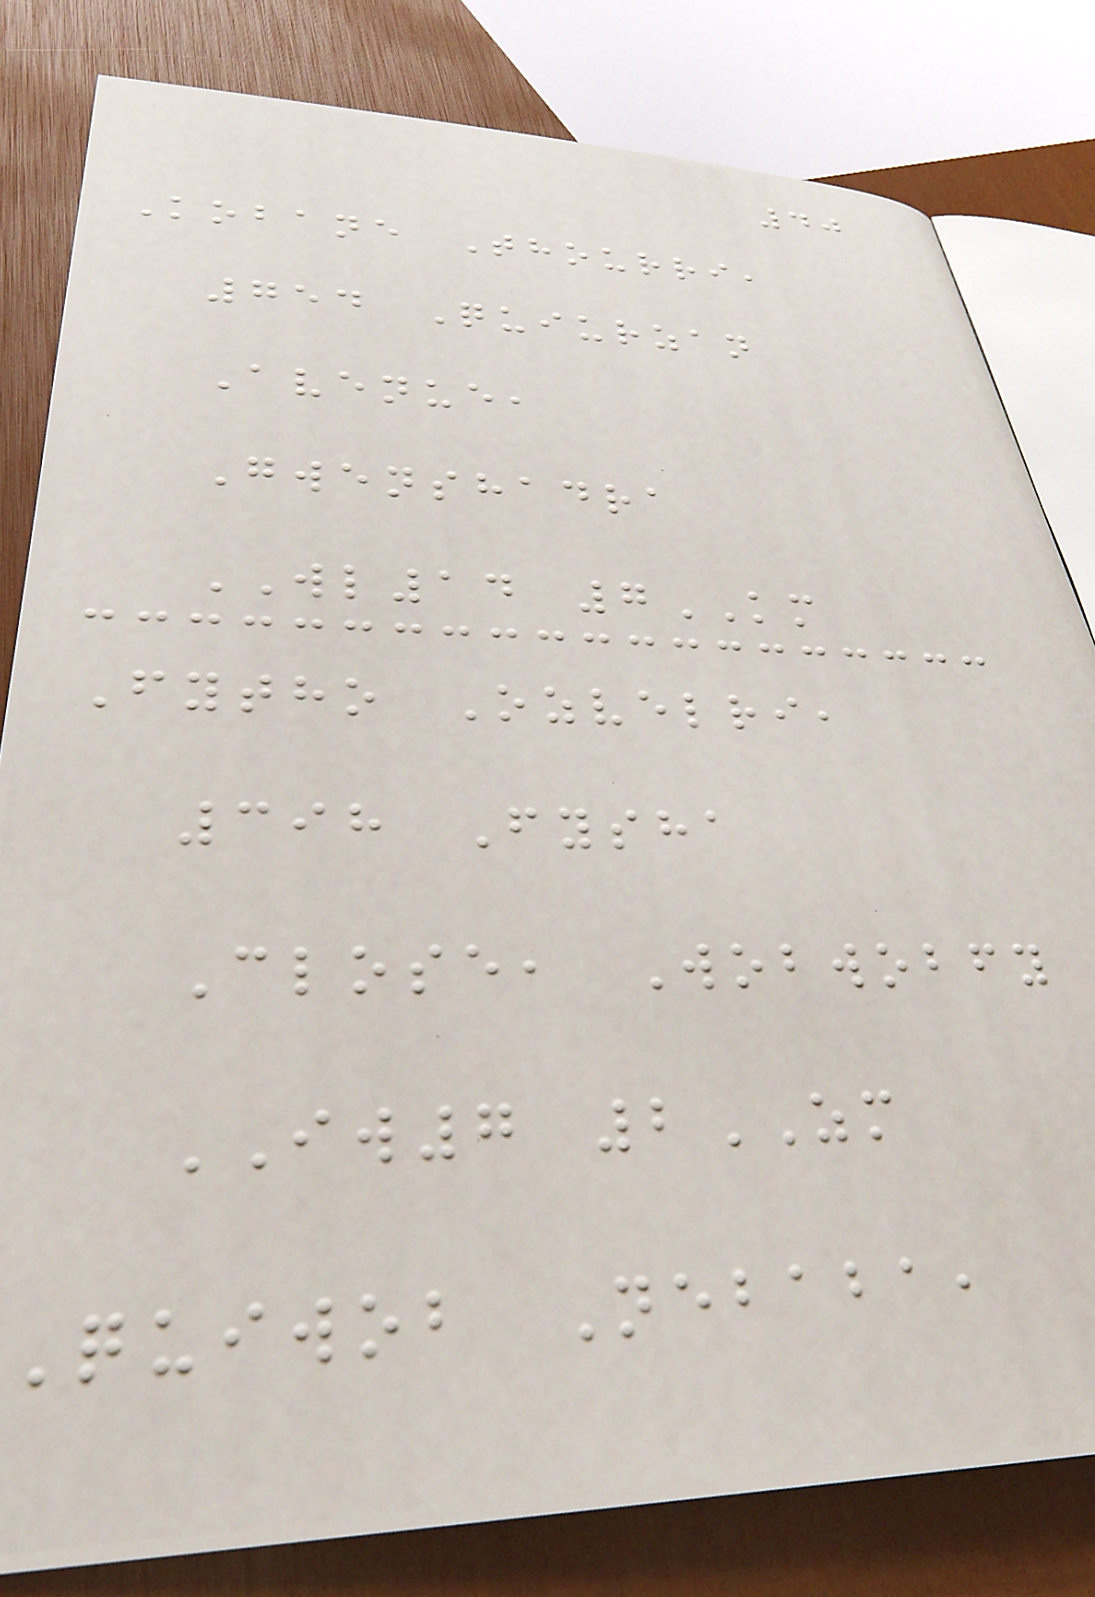40
Kobane Thourri,
754 Quiurzan
Avenue,
Gwenshadra
WL14 7KM
Fytho Ozvelri,
398 Fysha
Close, Wobwobfy
IW7 2ZM
Quiwob Nebaba,
